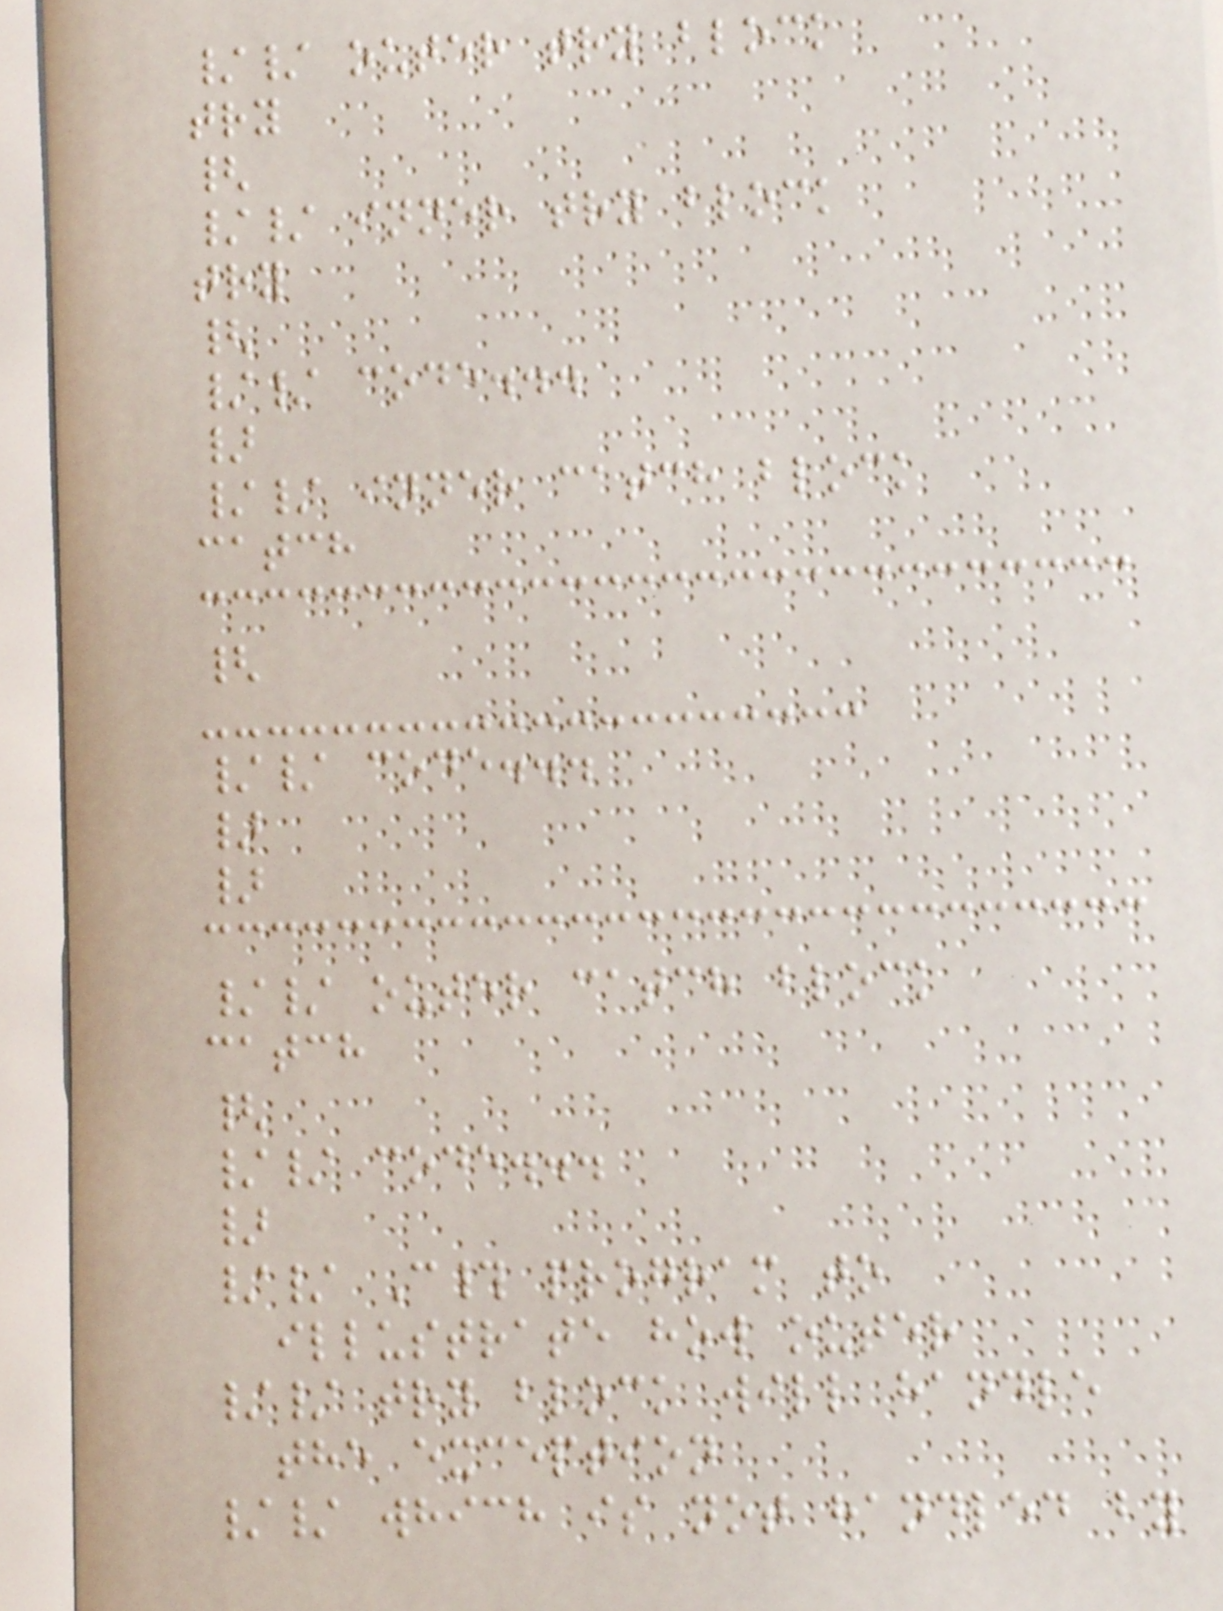// outer try block
try
{
// inner try block
try
{
// code...
}
// inner catch block
catch
{
// code...
}
}
// outer catch block
catch
{
// code...
}
// C# program to
illustrate how outer
// try block will handle
the exception
// which is not handled by
